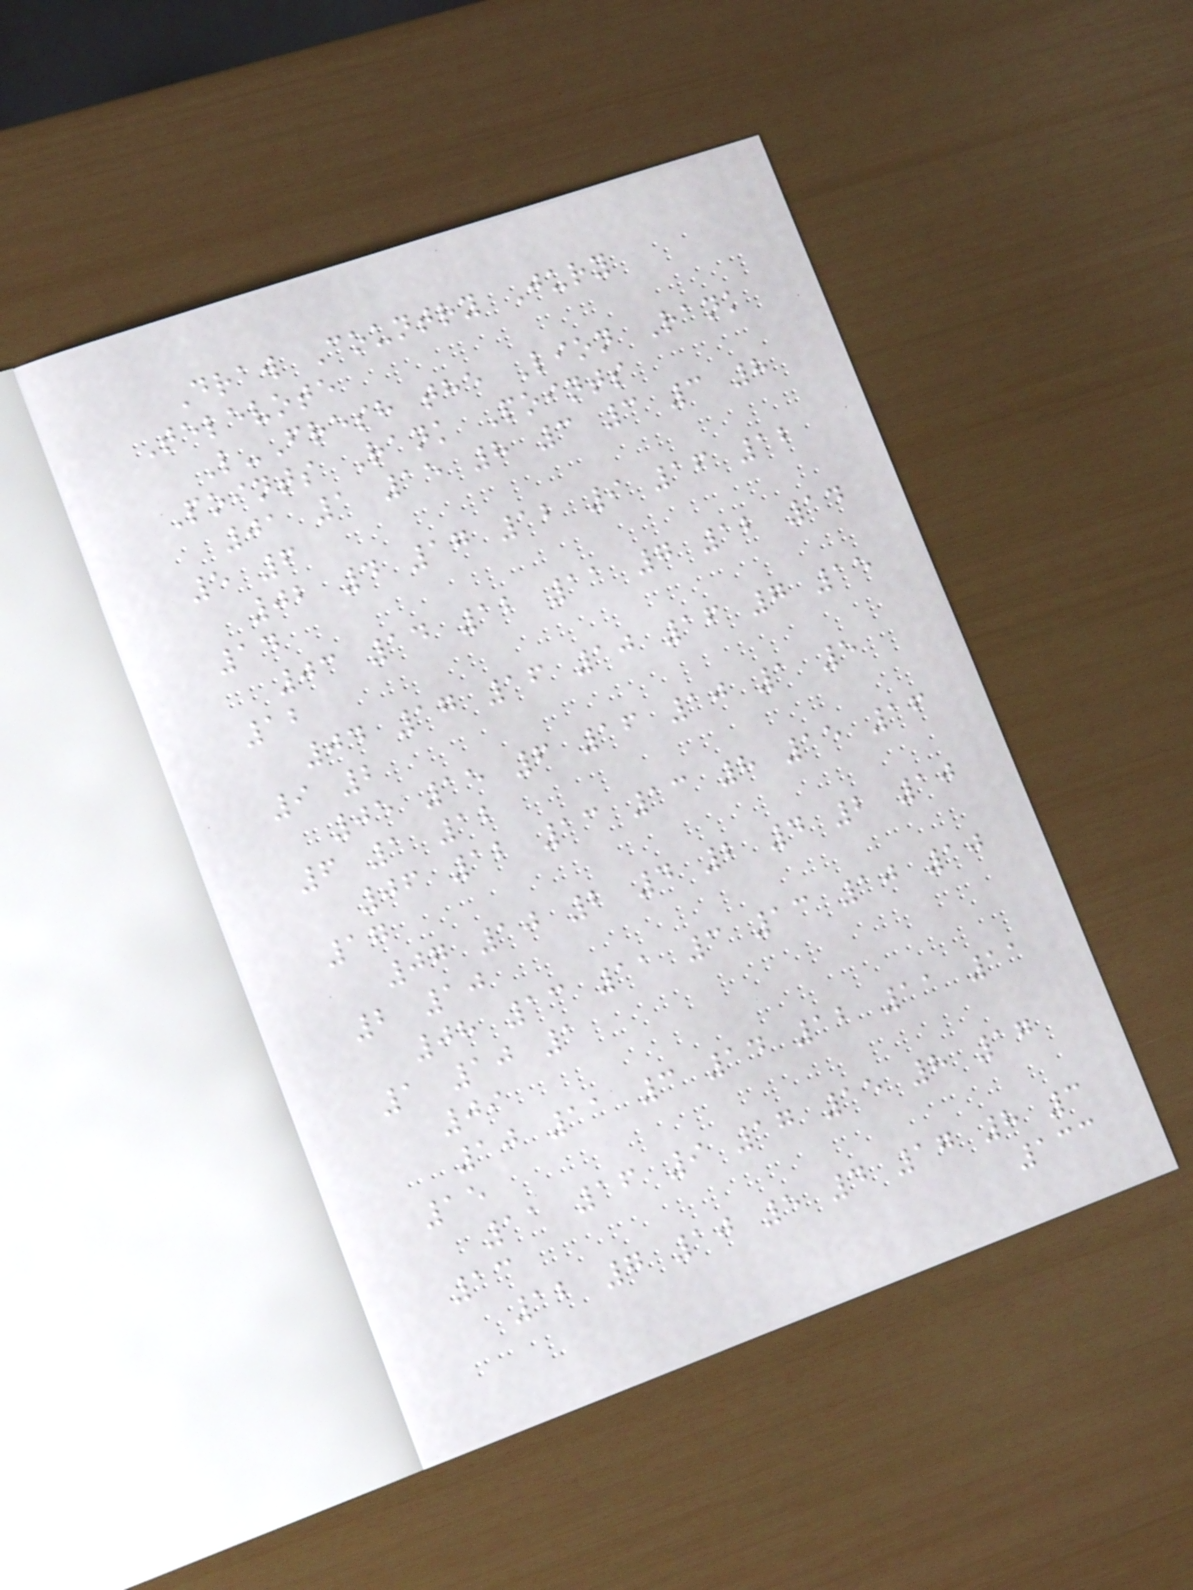Draw Country Jury
Televote
L-Fresh the Lion Rank
Points Rank Points
01 1 15 8 3 3 3 8
5 6
02 4 17 12 9 16 12
14
03 14 12 11 7 12 14
12
04 17 16 10 16 7 15
9 2
05 15 6 16 10 1 5
6 1 12
06 12 13 13 8 15 16
17
07 10 2 4 2 4 2 10
2 10
08 13 11 3 13 10 10
1 10 1
09
10 11 3 14 12 11 11
15
11 16 9 17 15 8 17
13
12 7 10 5 4 17 8 3
133
